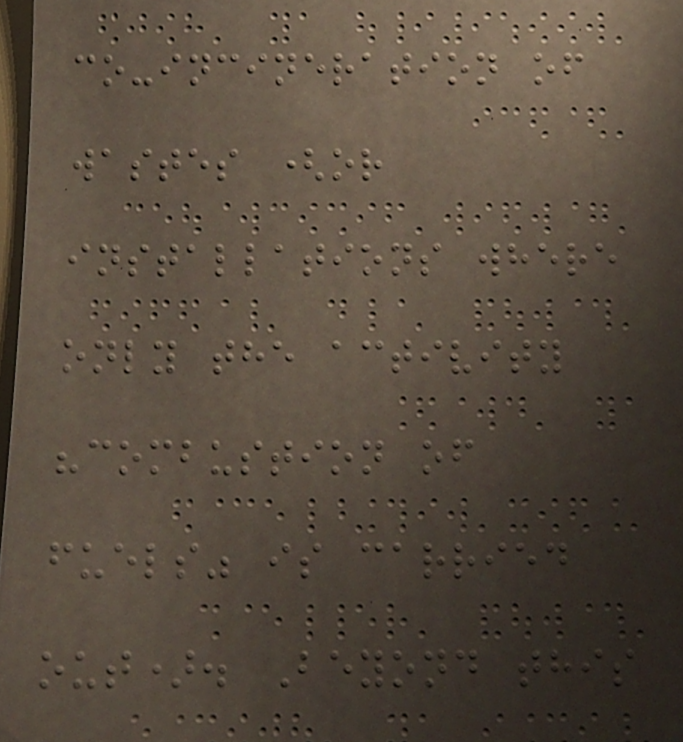co-incineration of
wastes (or
installations where
only the activity
"combustion of
fuels" is carried
out). Beyond this
